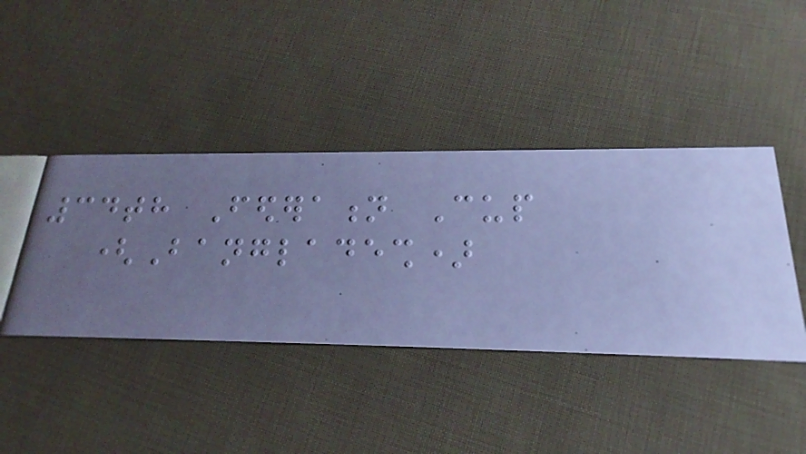34th Federation Cup
(Bangladesh)
